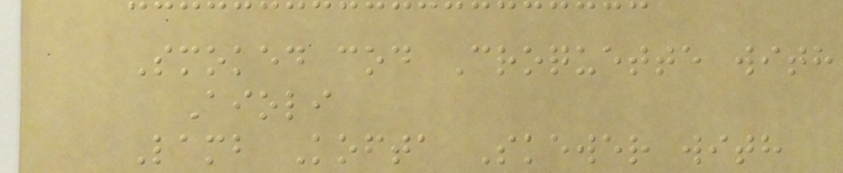Smoked cod Croquette with
Aioli
Lamb Kofta Skewer with
